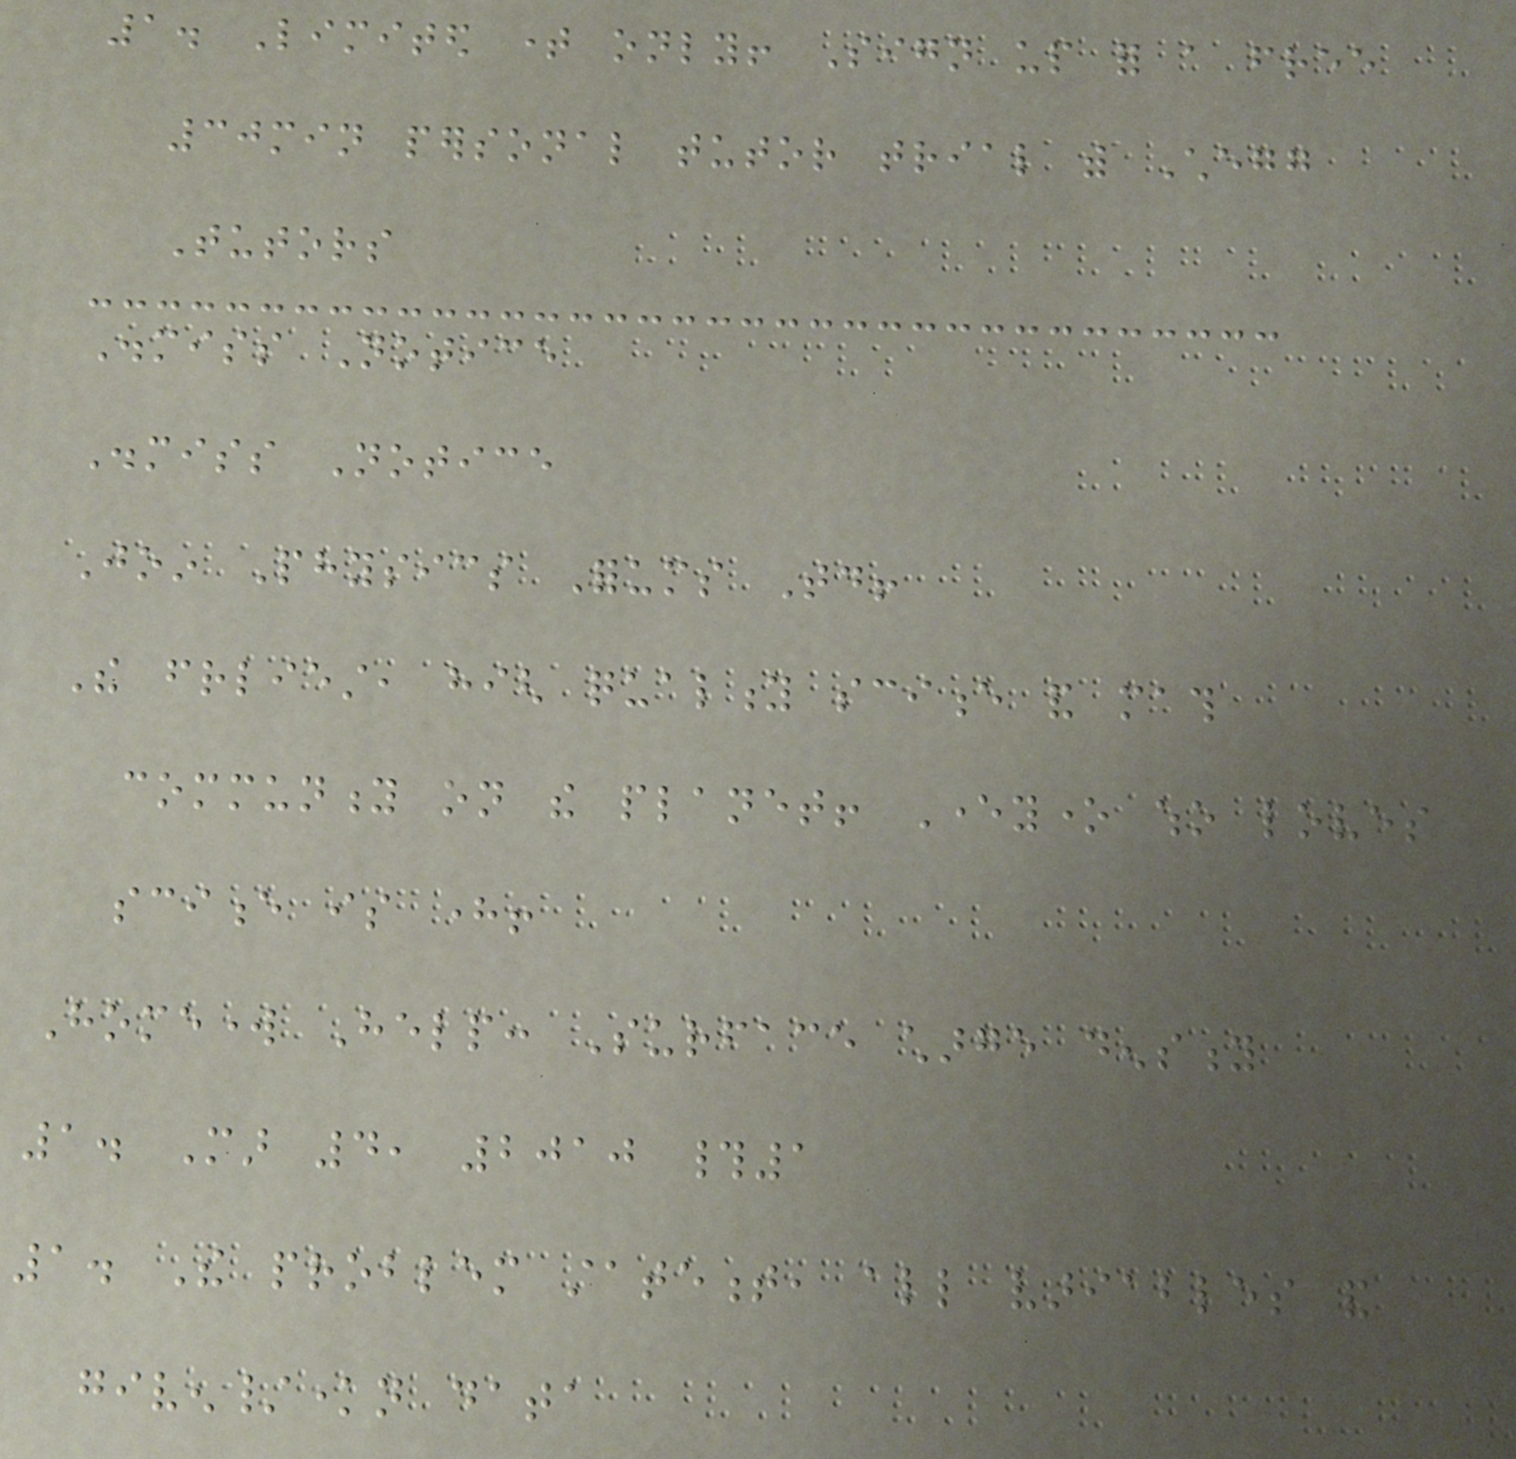1. Limited time only! Sign up for a free
30min personal tutor trial with Chegg
Tutors
Dismiss Notice
Dismiss Notice
Join Physics Forums Today!
The friendliest, high quality science and math
community on the planet! Everyone who loves
science is here!
Homework Help: Surface charge density
1. Mar 4, 2010 #1
1. The problem statement, all variables and
given/known data
